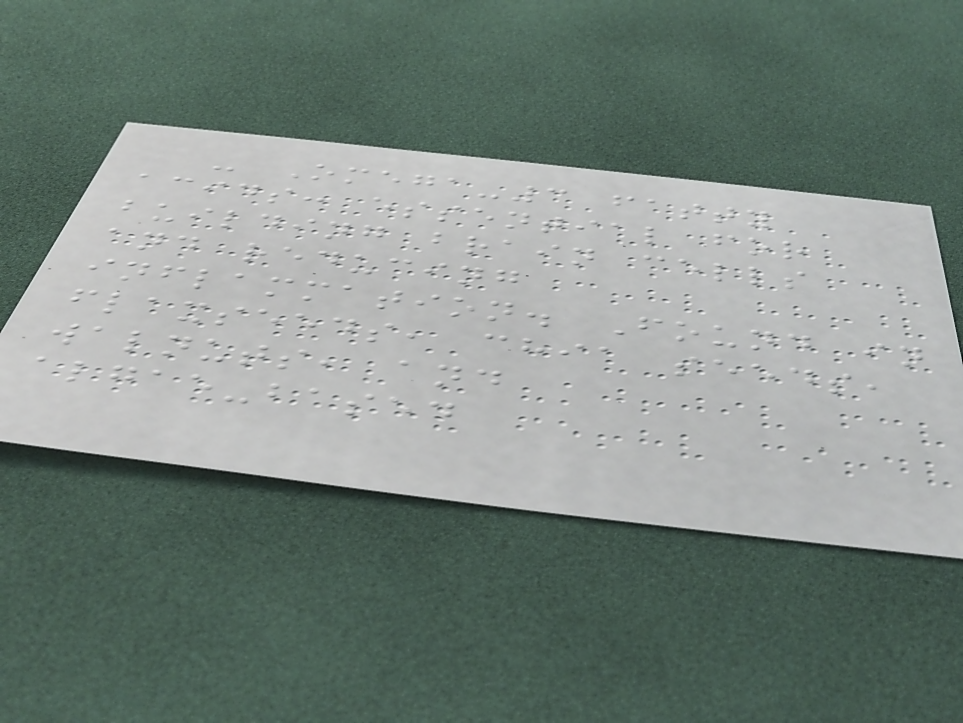- Omega-3 fatty
acids: essential for
building brain cells
and reducing
inflammation. Found in
flaxseeds, chia seeds,
walnuts, and
algae-based
